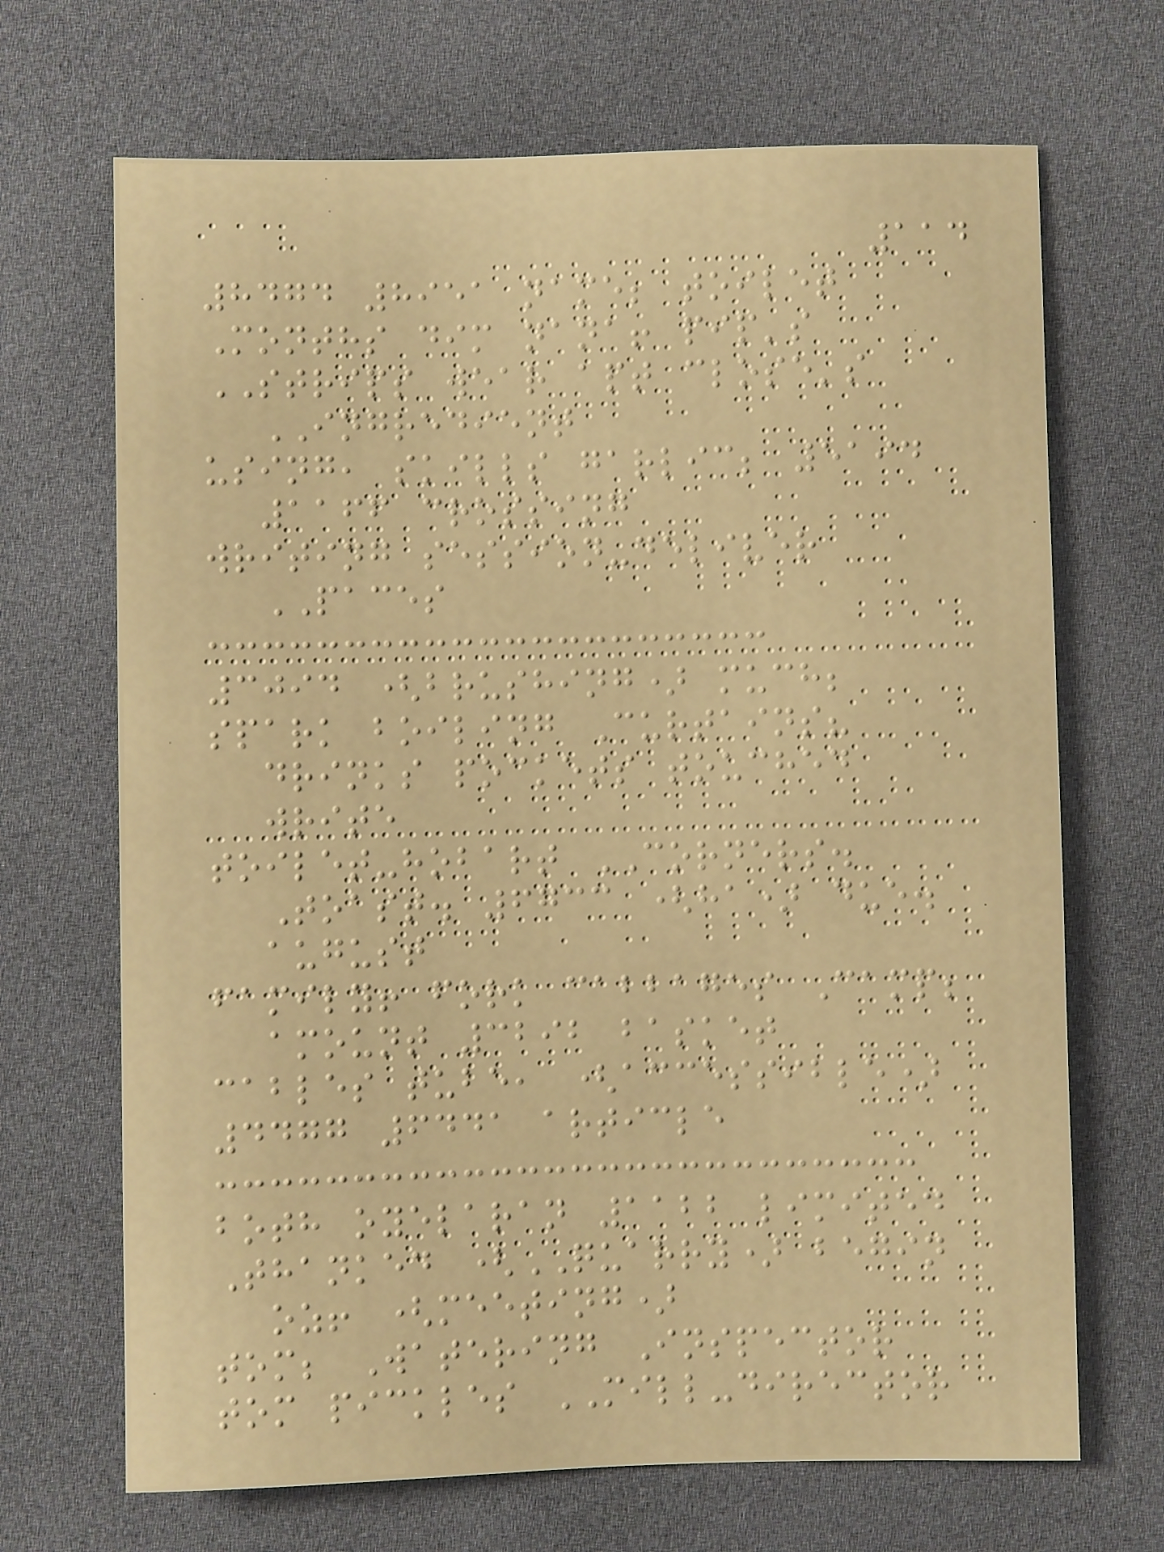114
8474 8951 name; toilet
Months dim nana! pip's
STRIPS wear apt close's
INGREDIENT
using, skills garlic; 5194
1166 crossing
writing session-deliver
PACES
3094 (brushing) much;
spark boiling Curtains?
drinks pockets touched
write
toilet-hobart CORNERS.
Toast. 6733 (ha) due.
august
family! fork cabbages Camp;
amount 3292 basket
cables tube, (accessible)
4477 6441 article
both oyelaran 1122 limited
Thanked (QUARRY) begin
oz! (meeting)
tom; Watering Inspector
tom pickles MILL-director
